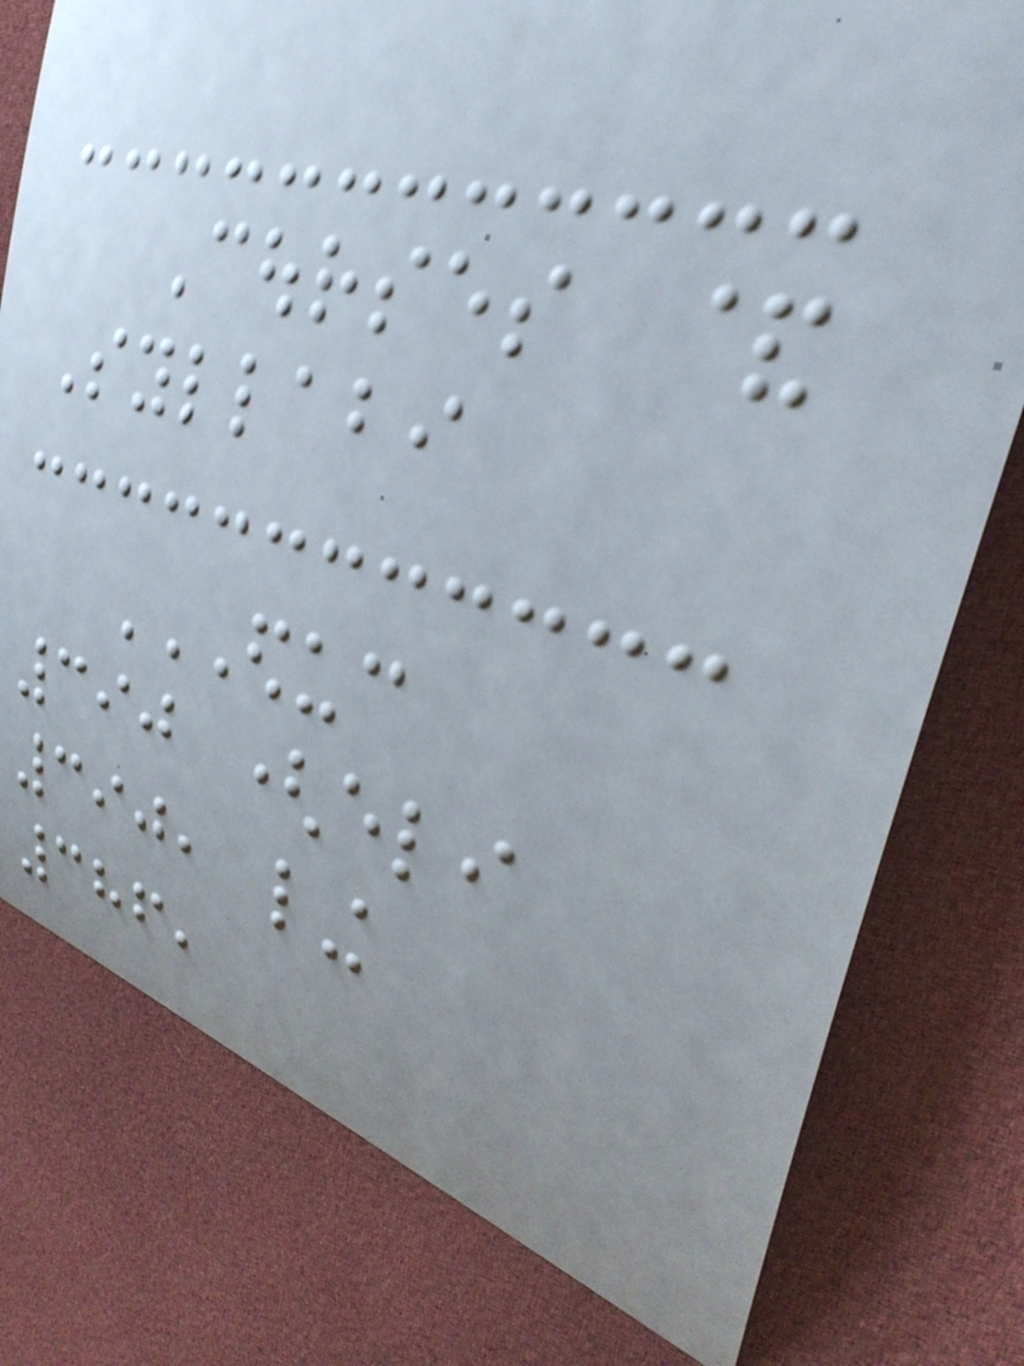Courses &
Syllabi
EDUC
390 (ELI
390, LING
386,
